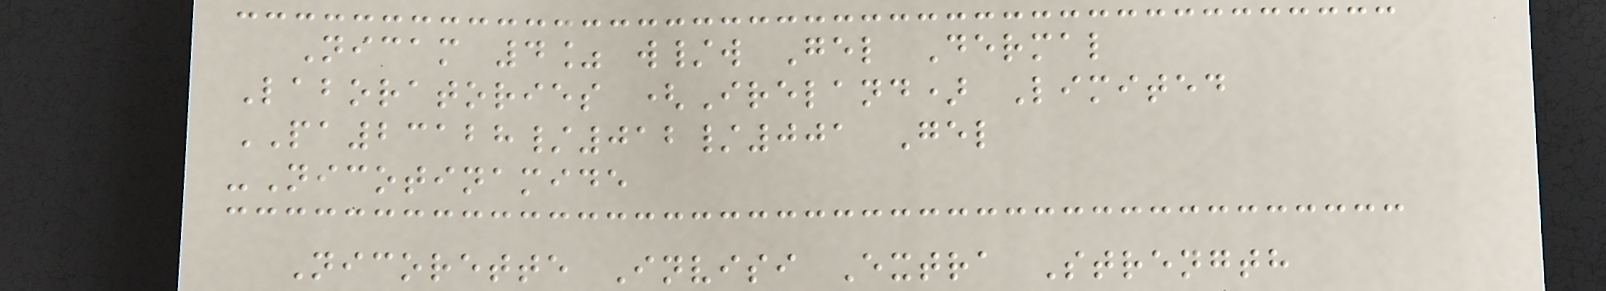Nicam 4% w/w Gel Dermal
Laboratories (Ireland) Limited
PA23128/012/001 Gel
-Nicotinamide
Nicorette Invisi Extra Strength
